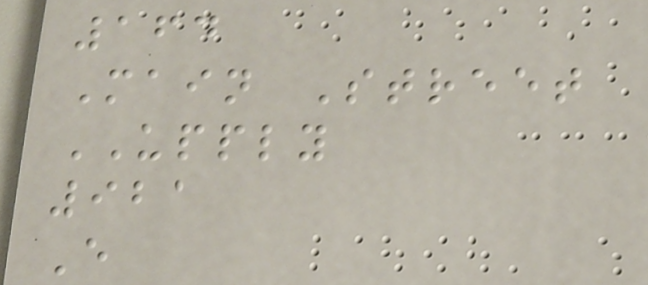164
Main Street
UPPLY
921
E
